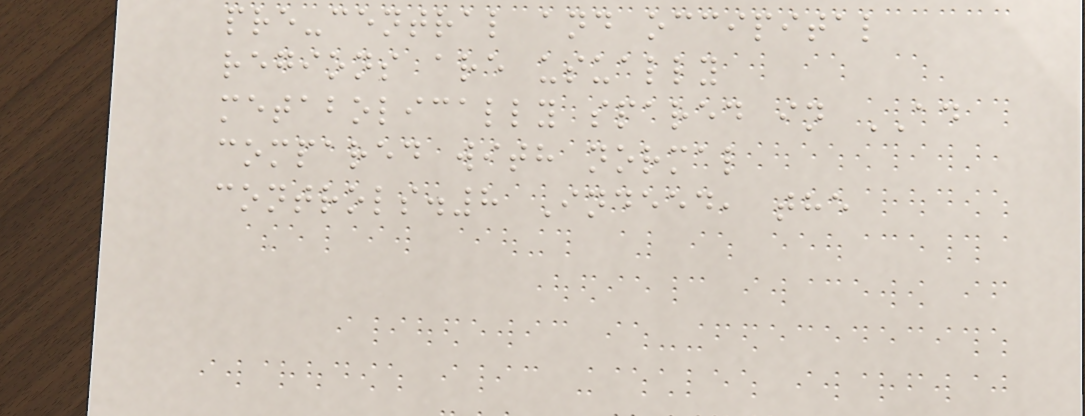pre-central and occipital
regions are usually
metabolically spared in AD
compared with normal
controls.8 Indeed, the
